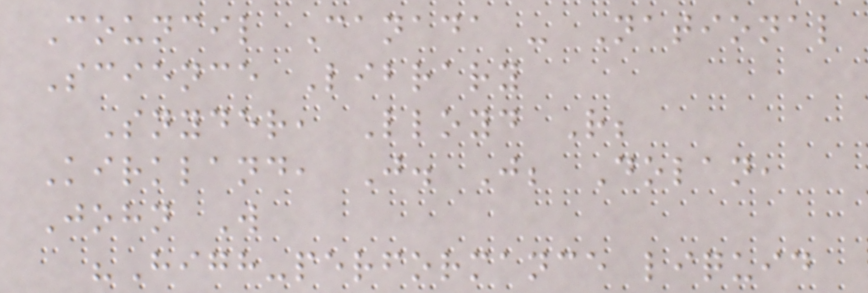Council Canada - National
Science Library
Snyder, Lloyd R;
Kirkland, J. J; Dolan,
John W
"High-performance liquid
